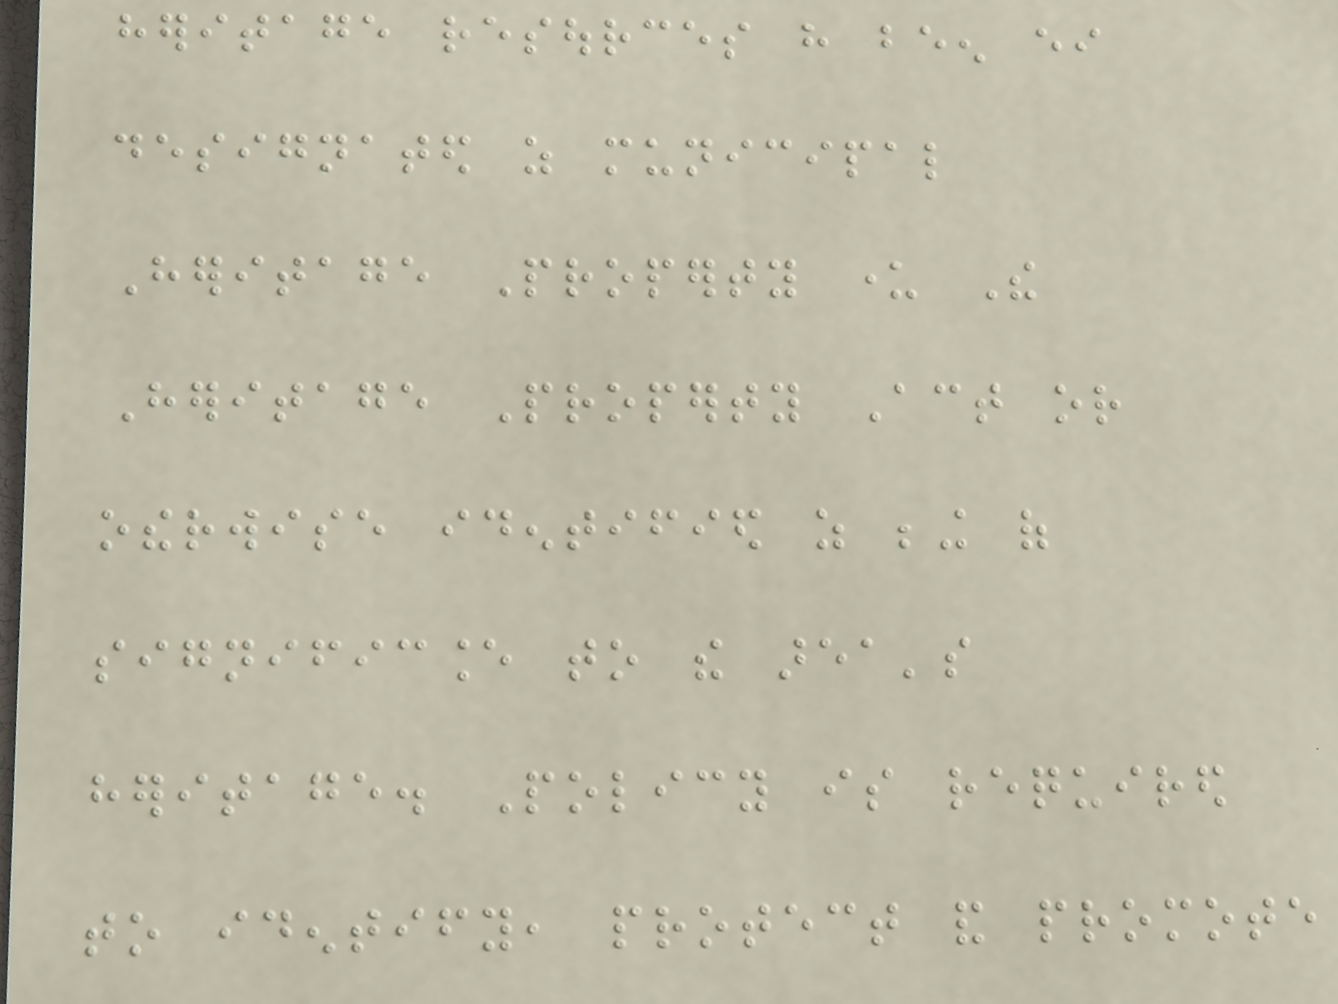heritage resources have been either
designated as municipal
Heritage Property under The
Heritage Property Act or
otherwise identified as being of
significance to the area's
heritage. Policy is required
to identify, protect and promote
